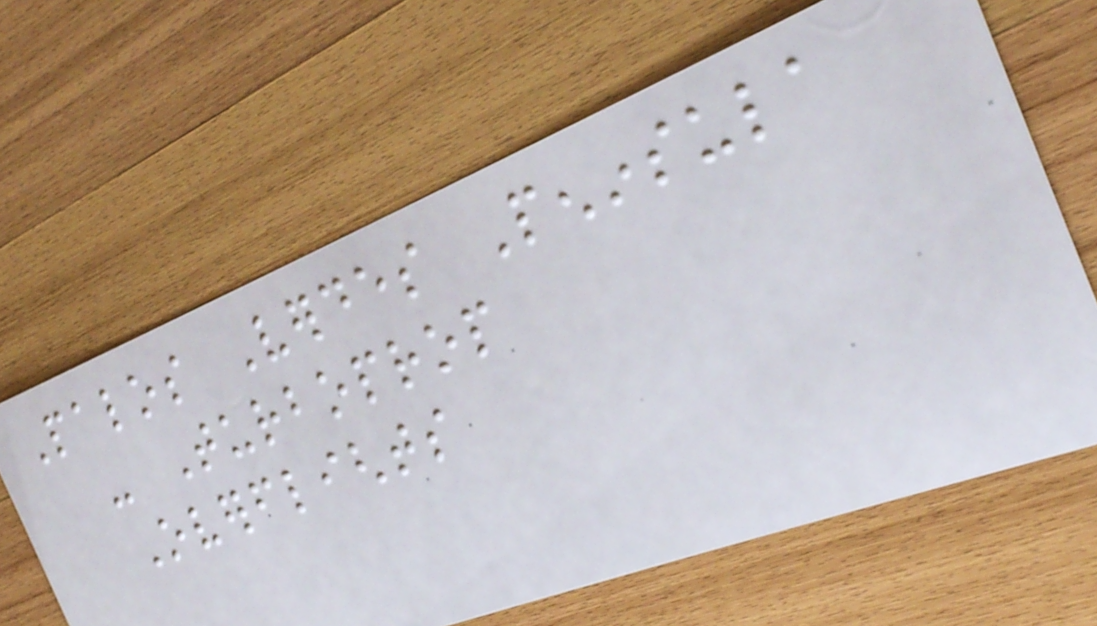Palos Verdes Peninsula
- Turboprop
Overflights
